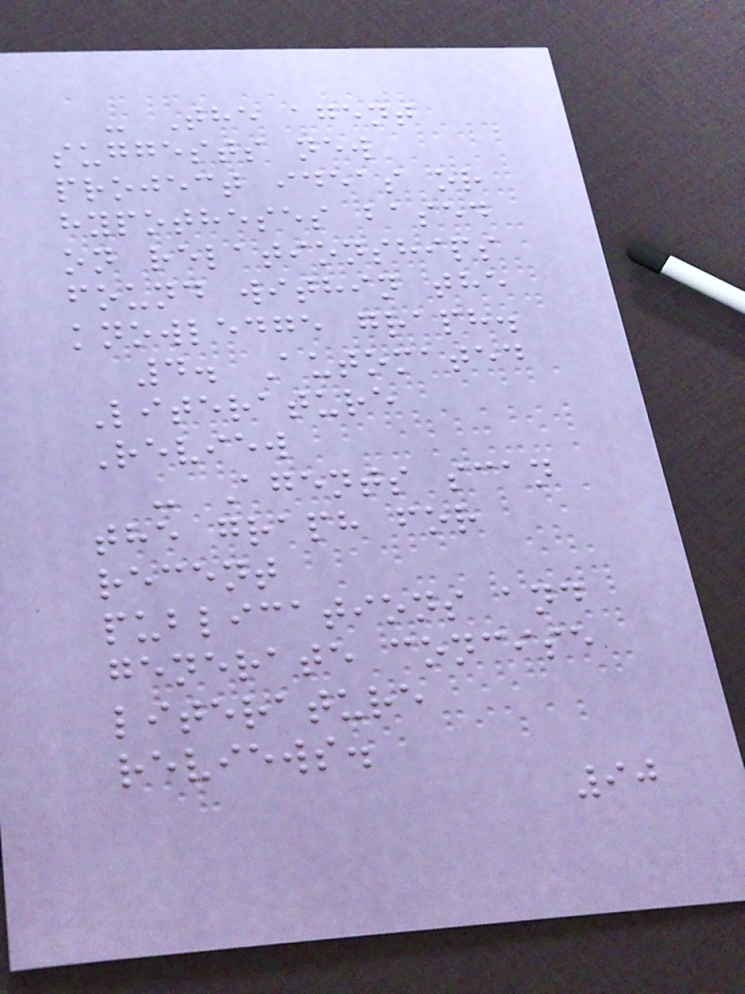- The agent
suggests new
project ideas or
hypotheses based
on relationships
found within the
knowledge graph.
4. Automated
Literature
Review
- Agents scan
the graph for
recent
publications and
generate concise
literature
reviews.
90
